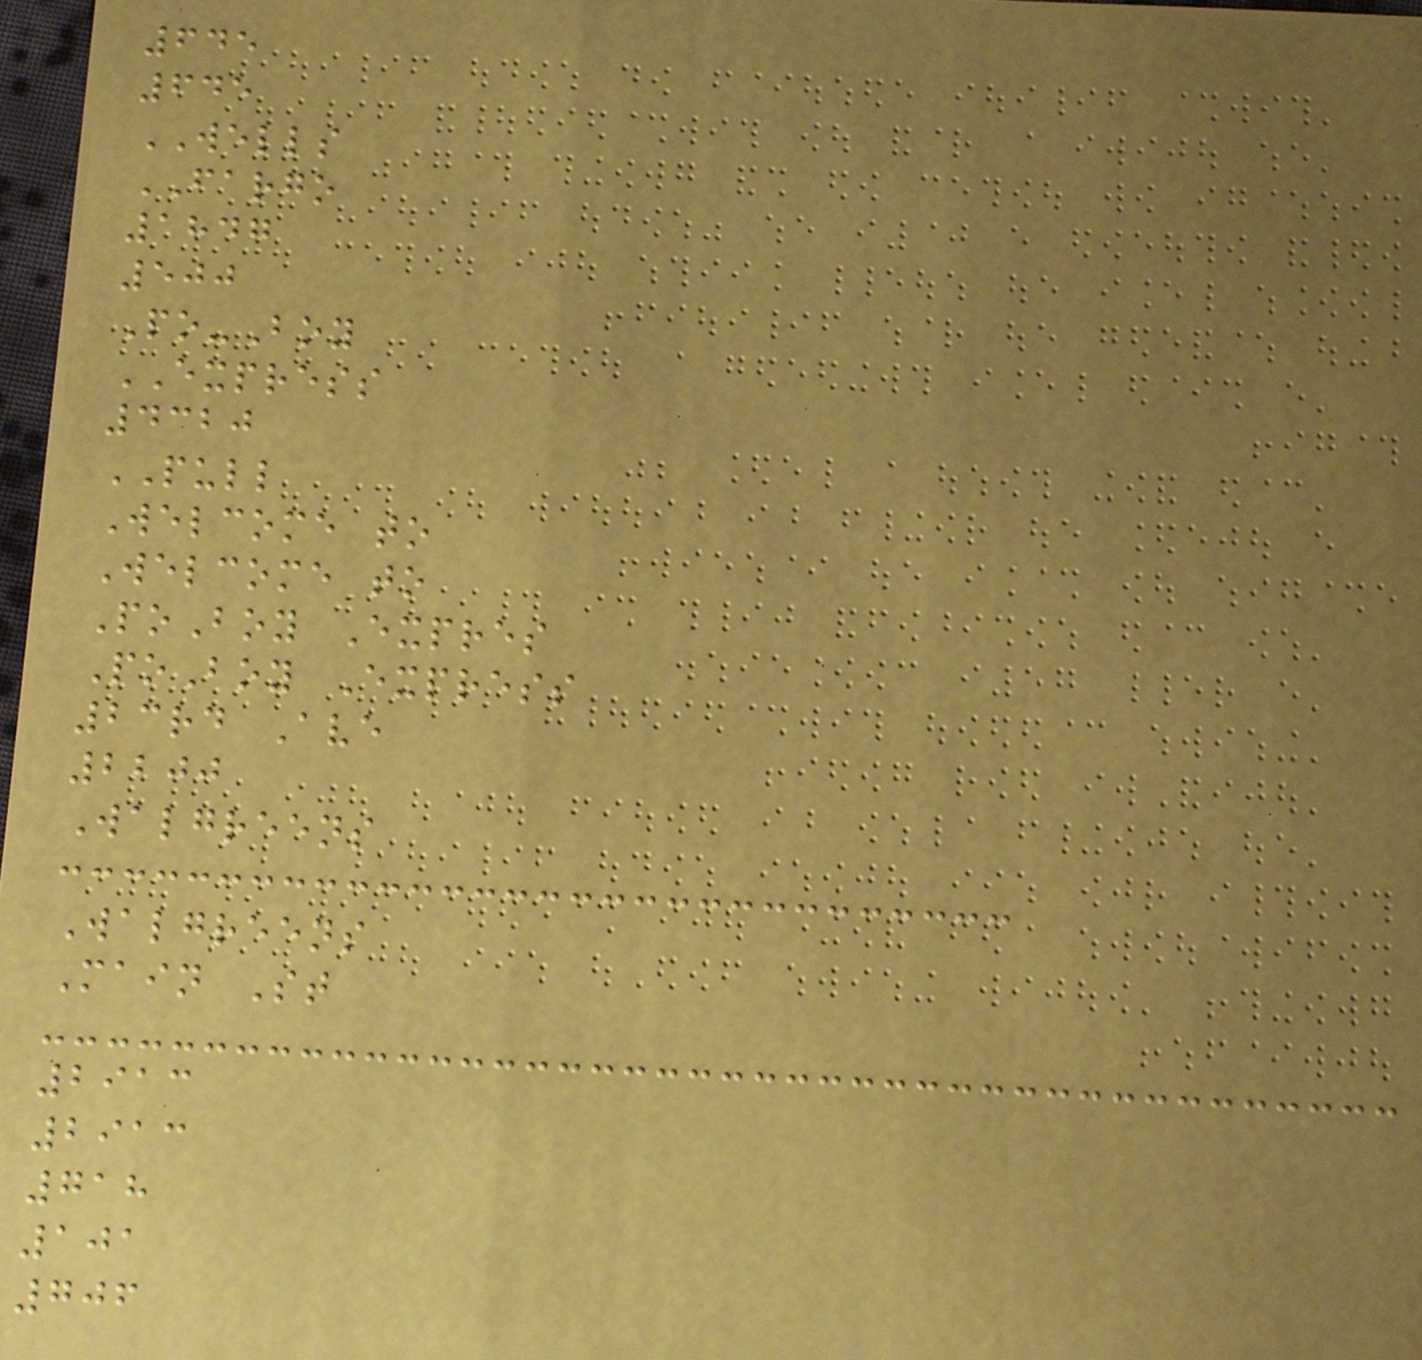645
645
WELLS
FARGO
1847
500
Po-Boy
EXPRESS
4320
PULL
Welcome to
Welcome to
PoBoy Expres
PoBoy Express
23rd Ave
2200
Walgreens
Walgreens
Main St
2913
2913
718
101
706
